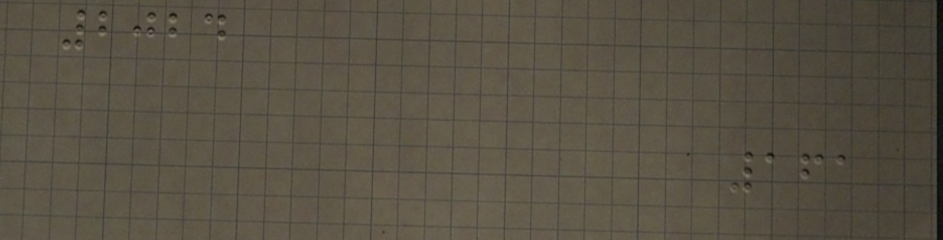2024
161
